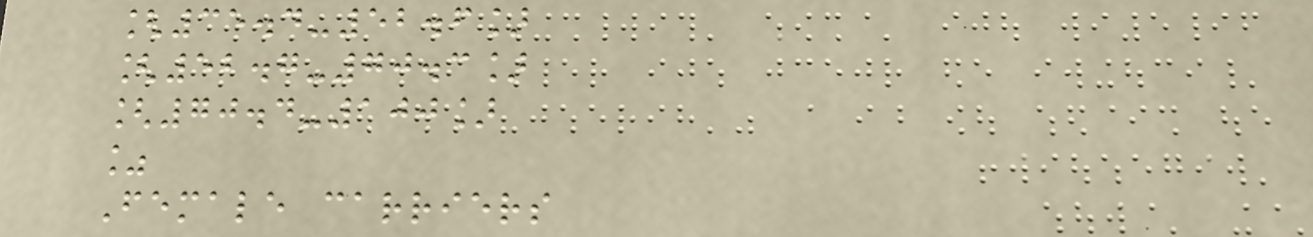[35.4-52.6]
[52.7-70.3]
[70.4-100]
%
Female carriers
